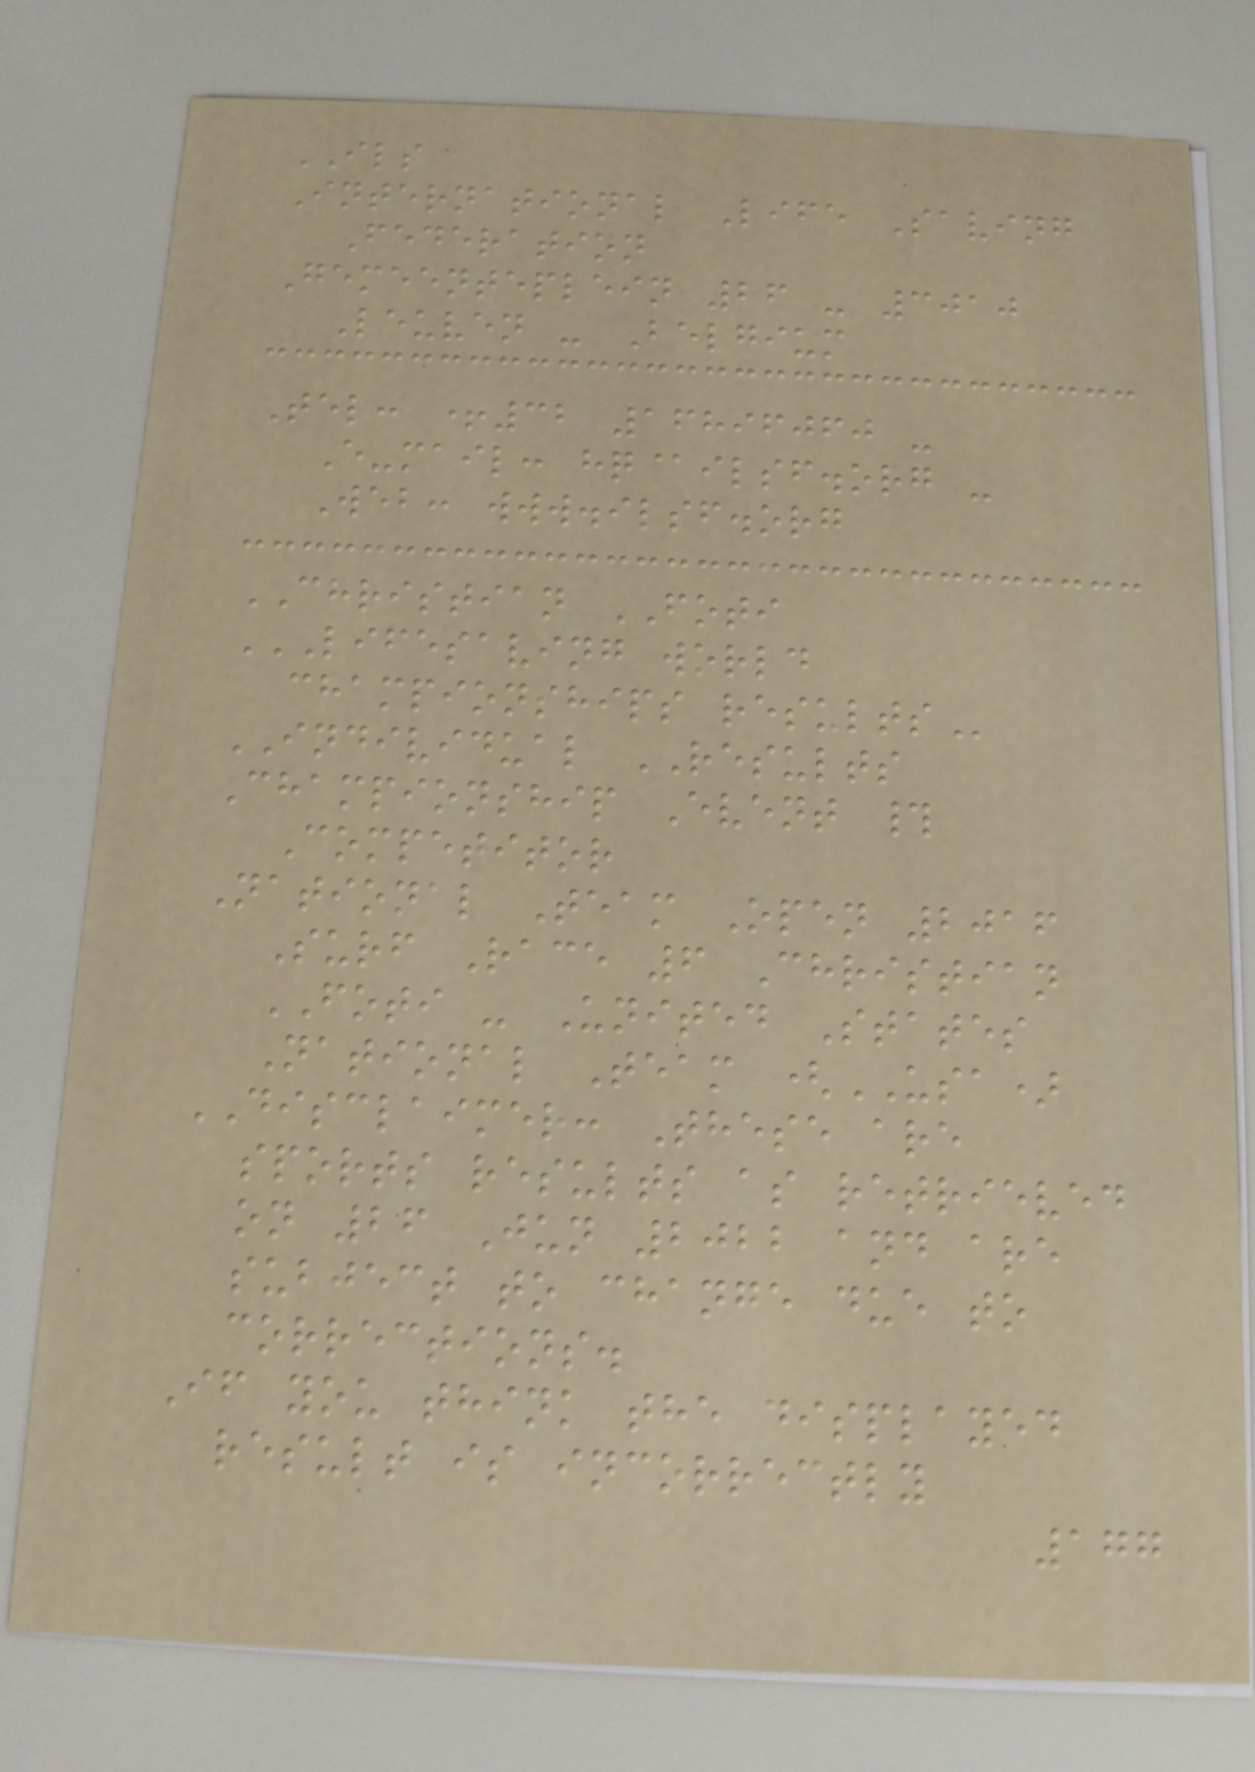ILS
International Life Saving
Federation
Gemeenteplein 26 - 3010
Leuven - Belgium
Tel: +32 16896060 -
E-mail: hq@ilsf.org -
Web: www.ilsf.org
CHRISTIAN FOTI
LIFESAVING WORLD
CHAMPIONSHIPS RESULTS
INDIVIDUAL RESULTS
Championship Event #
Competitor
National Team Open 2016
Surf Race 6 Christian
FOTI - United States
National Team (USA)
DISCLAIMER: These are
sports results as retrieved
on 26 Jun 2022 and are
subject to change due to
corrections.
If you think the displayed
result is incorrectly
177
